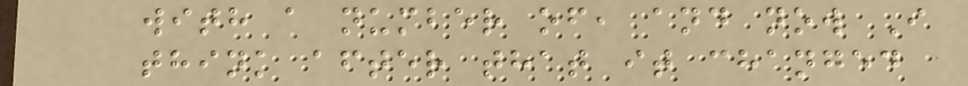with a number of, and now I
think after that it changed
